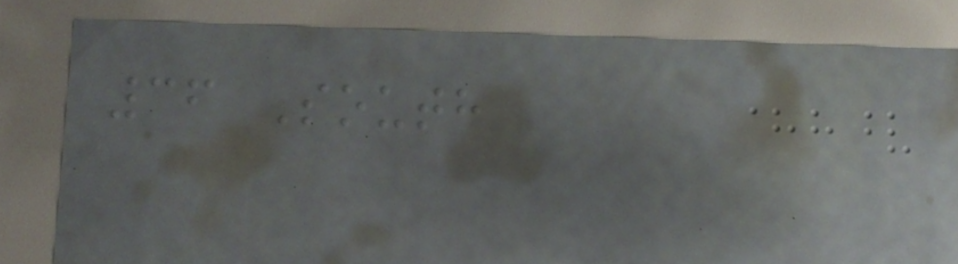36 South
